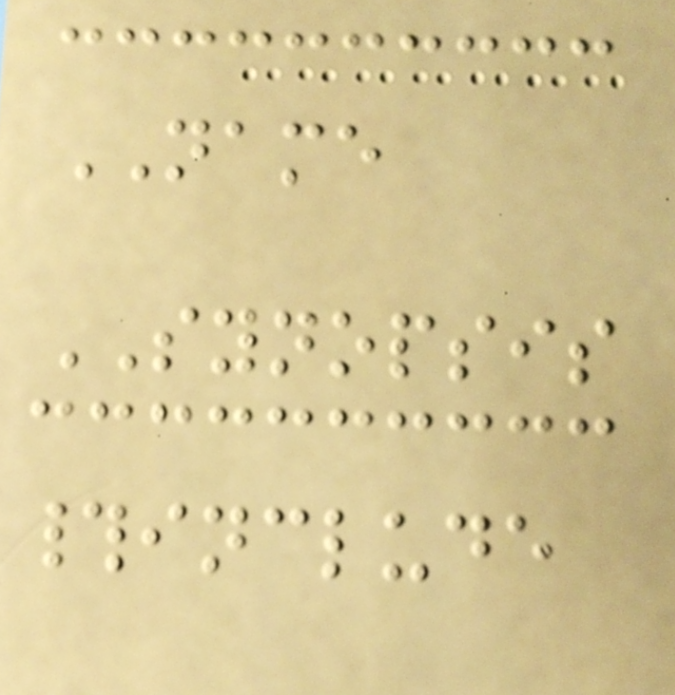NAME
SYNOPSIS
#include
